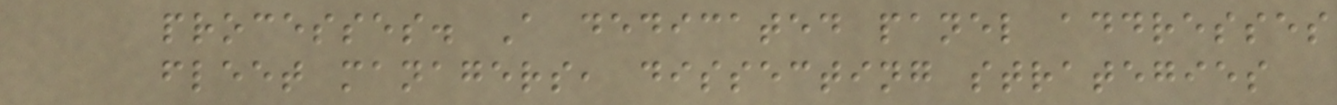processes. A dedicated panel addresses
fleet managers, dissecting strategies
